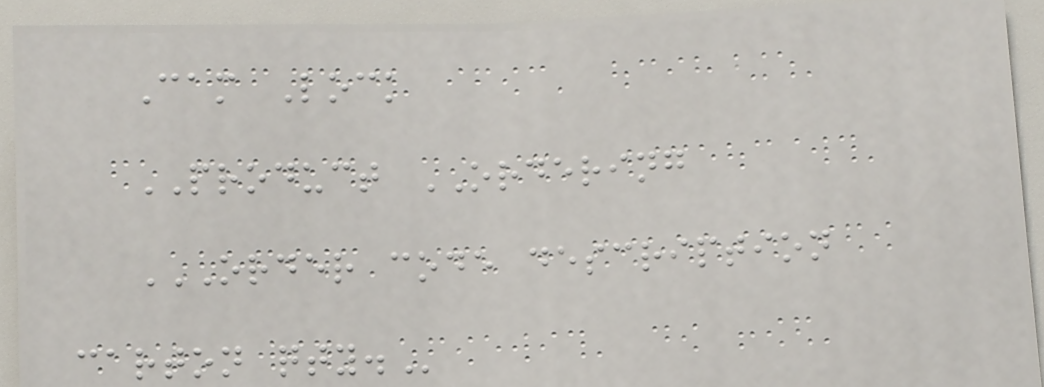Cam Lock
PRODUCT ORDERING
ORDER CODE DESCRIPTION
CARTON QTY.
